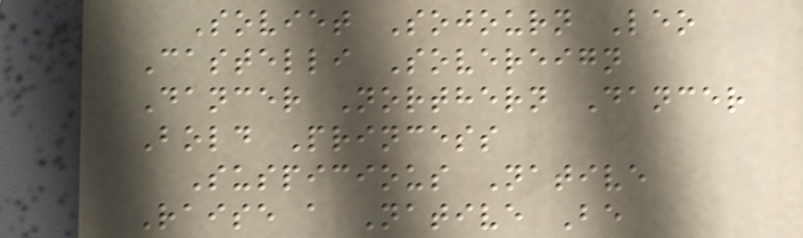Soviet Sojourn Leo
Castelli Sovereign
Dancer Northern Dancer
Bold Princess
Suspicious Native
Raise a Native Be
